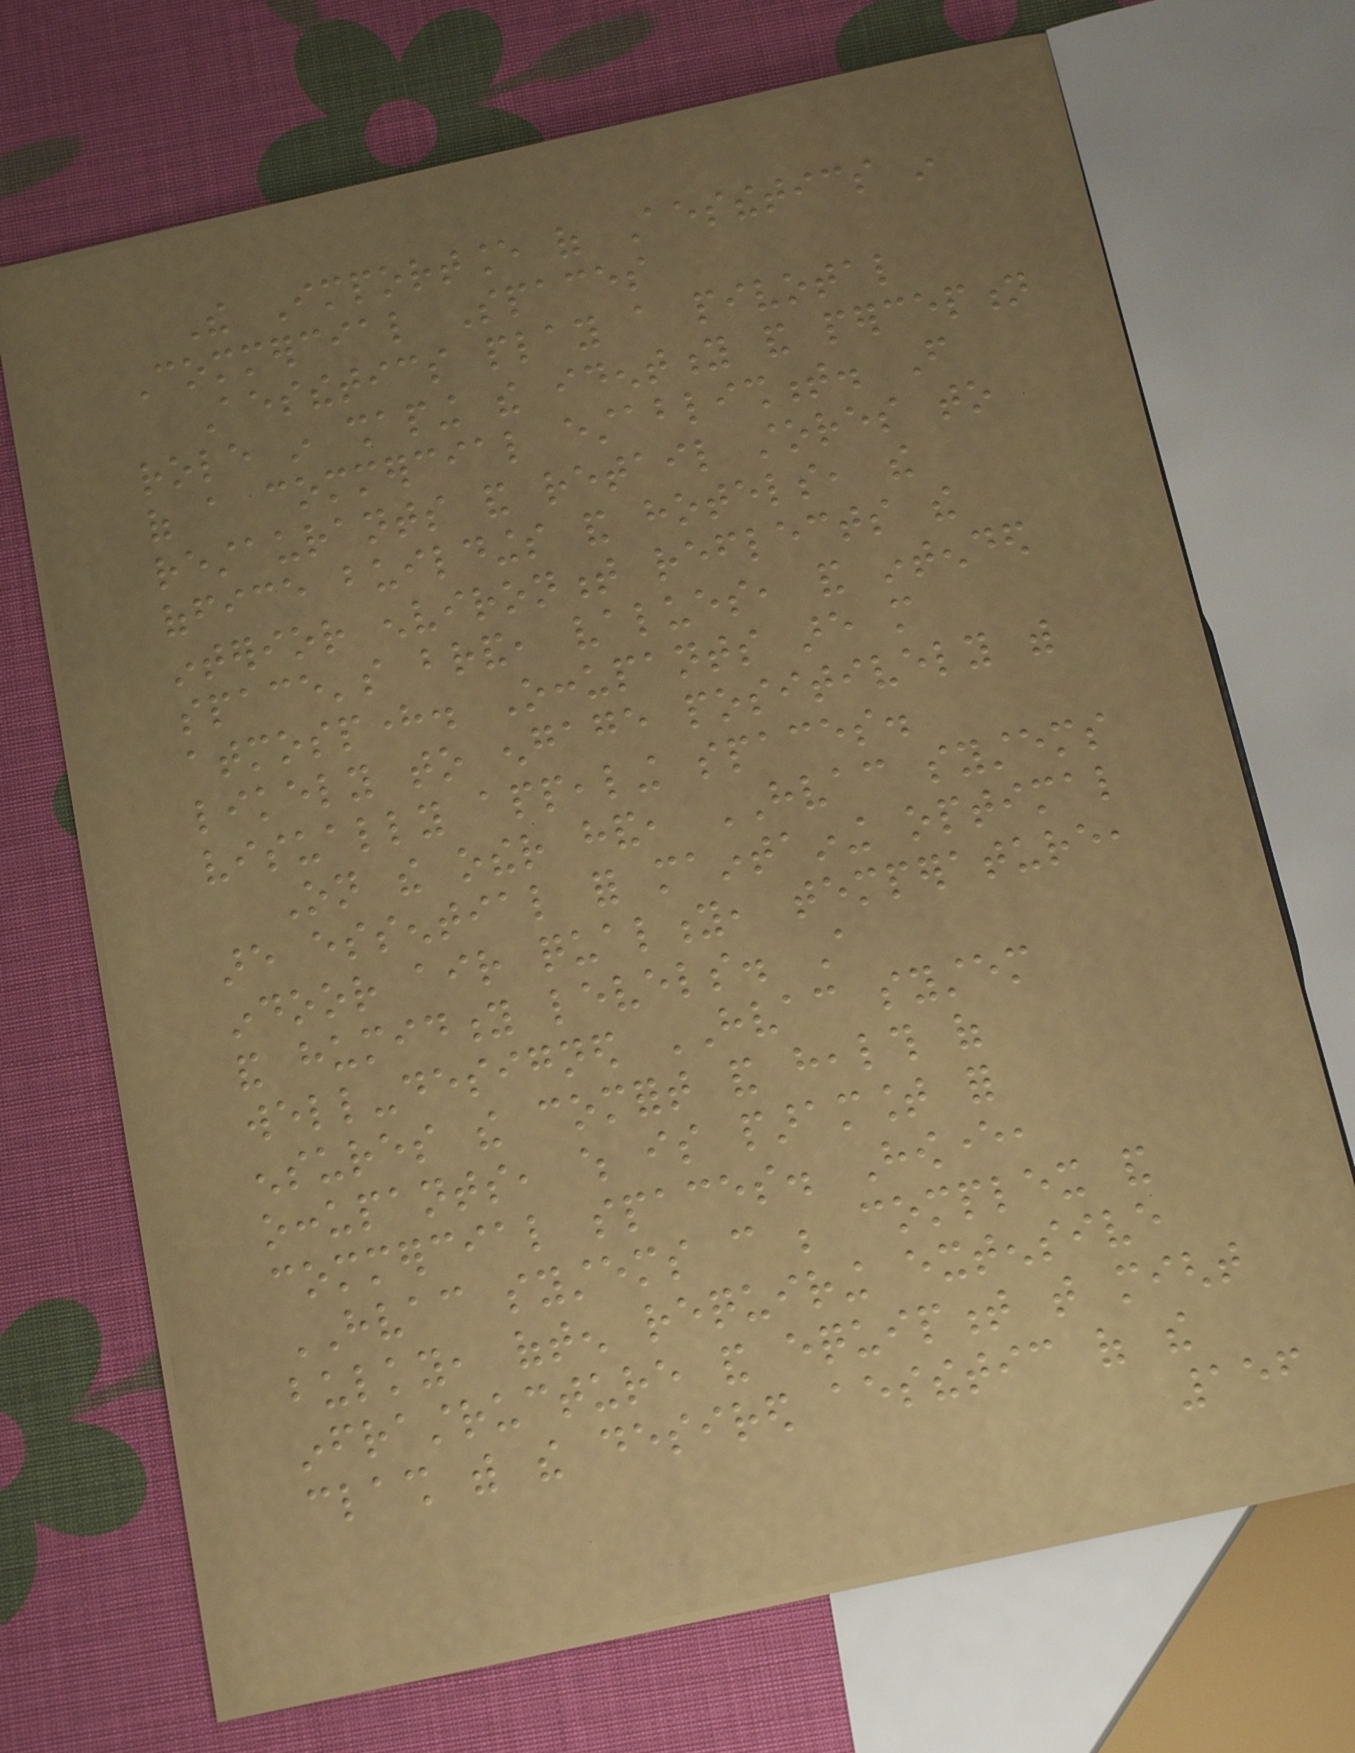The Importance of Aesthetics in
Commercial Spaces
Aesthetics play a pivotal
role in shaping the identity and perception
of a commercial establishment. From
restaurants and retail stores to
office buildings and hotels, the
interior environment reflects the
space's brand, values, and intended
atmosphere. Occupants are more
likely to engage positively with
visually appealing spaces.
On the other hand, HVAC systems
are essential for maintaining optimal
indoor air quality, temperature,
and humidity levels. A
well-designed HVAC system
ensures the comfort and health of
occupants, which is paramount for
commercial spaces. However,
HVAC systems can be complex and
bulky, often requiring extensive
infrastructure and equipment that might
clash with the desired aesthetic of the
156
